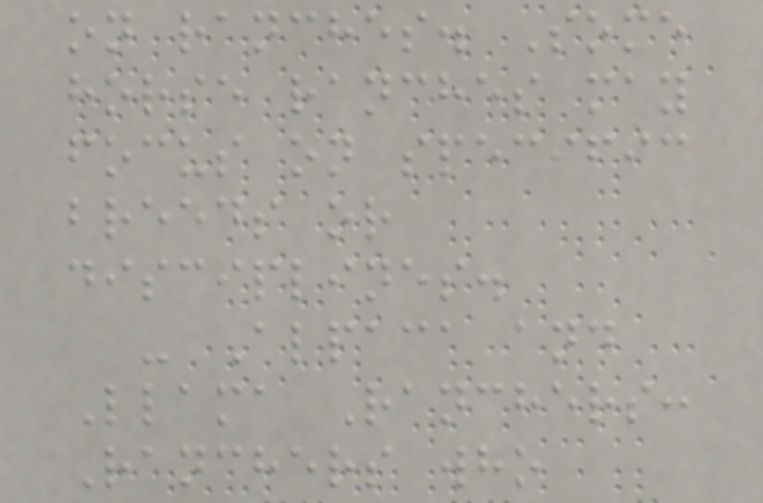on ranches. Some
horse ranches may
focus on specific
breeds or
disciplines.
- Alpaca and
Llama Ranchers:
Ranchers who
